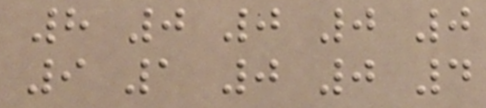8 0 0 0 0
9 1 0 0 4
